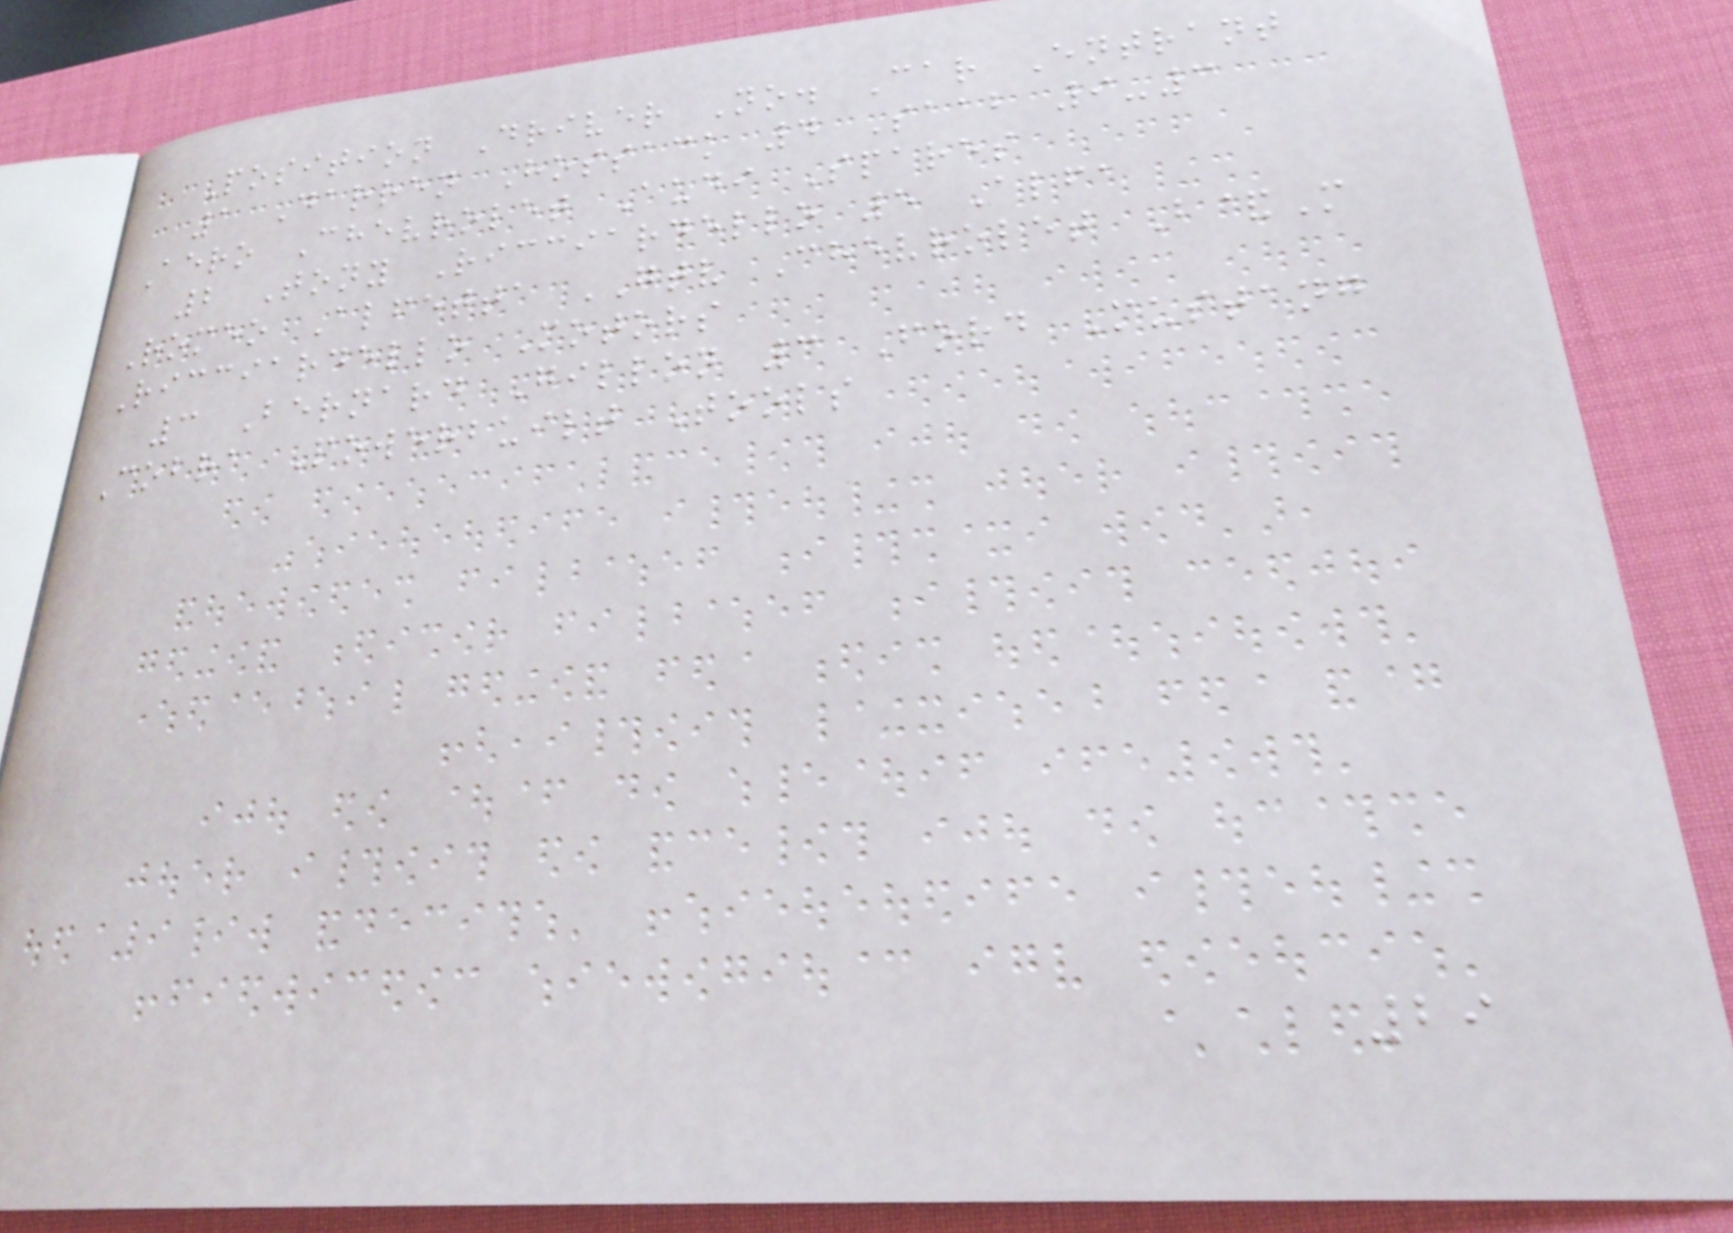Position Driver No. Car Entrant
1 Darren Hossack 4 Saab 9-3
Aero Chevrolet Audi Spares
2 Tony Ricciardello 5 Alfa
Romeo Alfetta GTV Chevrolet B&M
Ricciardello Motors
3 Bernard Gillon 3 Ford Mustang
Cobra Powerbuilt Tools
29
